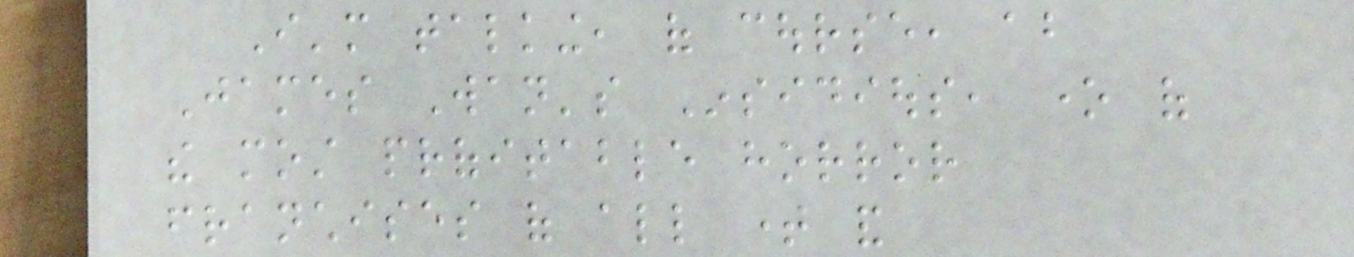I'm talking, of course, about
James Wan's Insidious, one of
the most profitable horror
franchises of all time and
